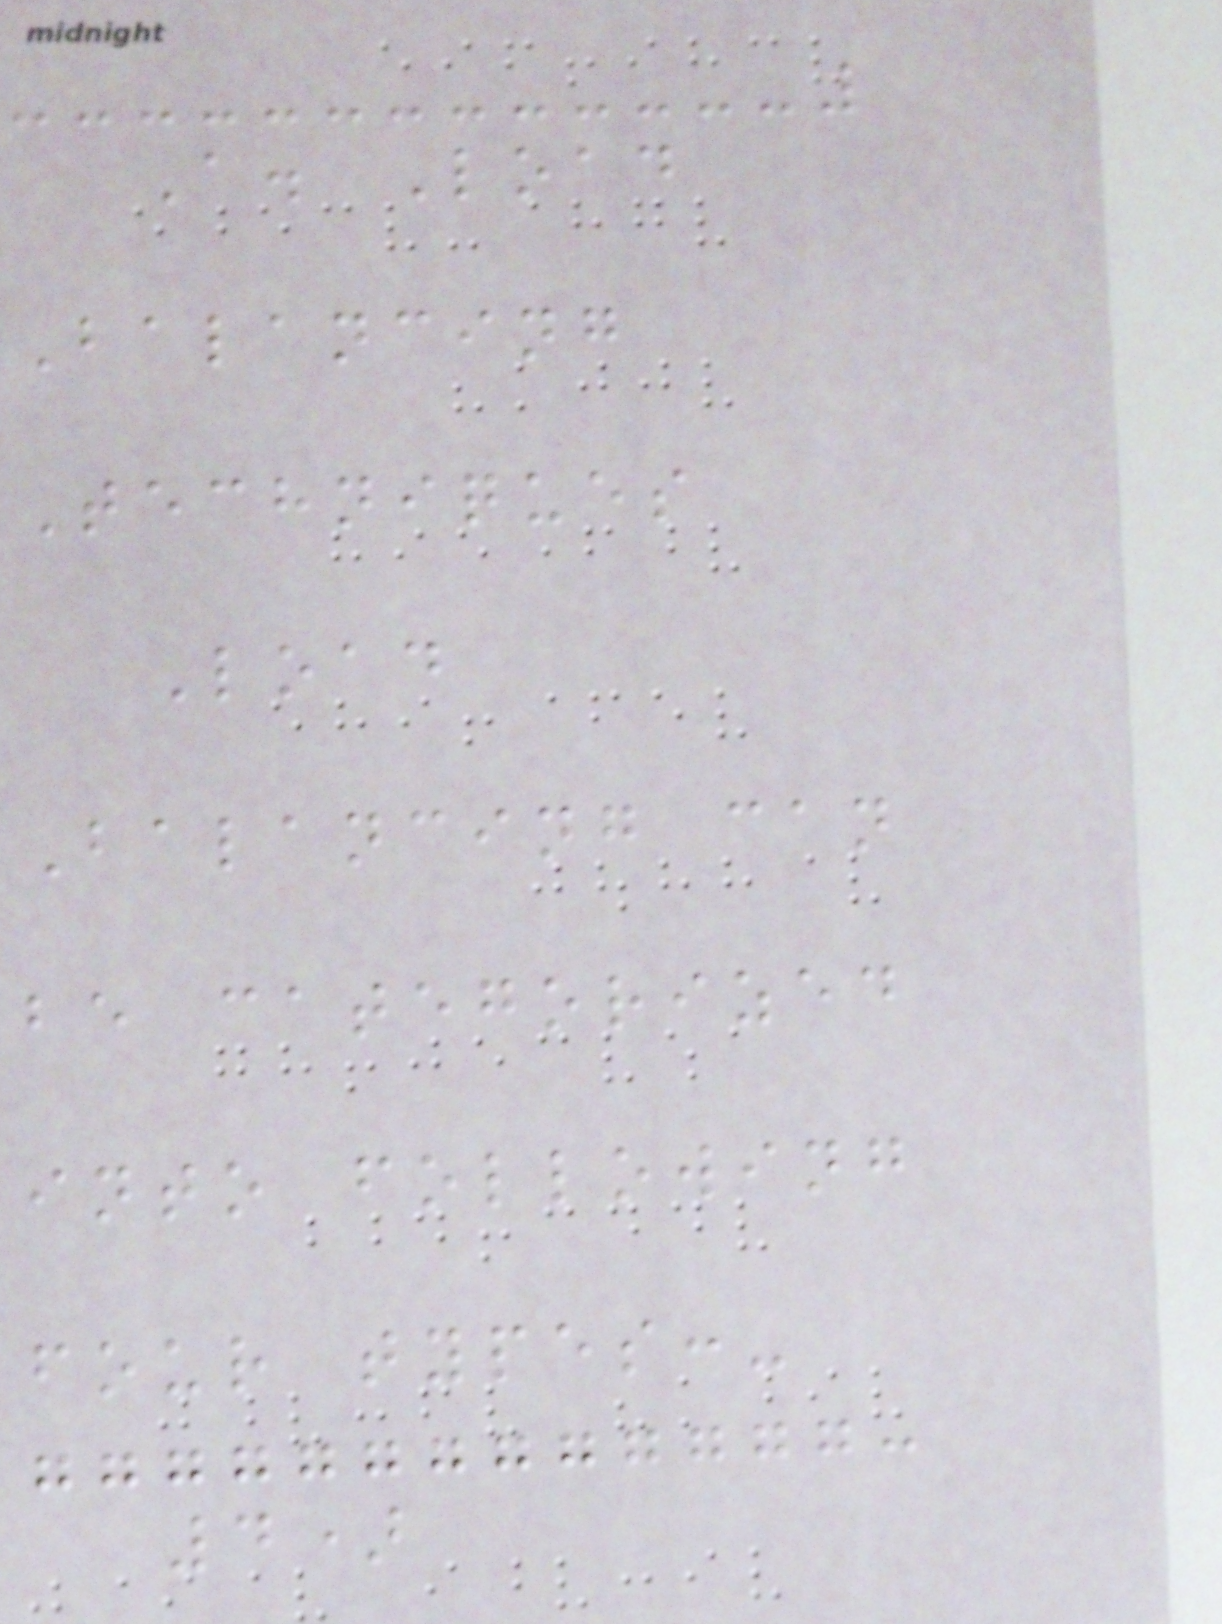A. Load
Balancing
Techniques
Load
Balancing can
be categorized
into following
four types:-
4)
